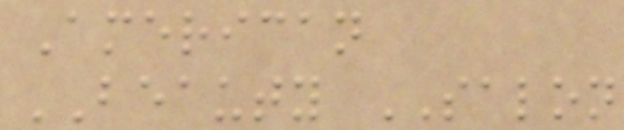American
BEAUTY SALON
